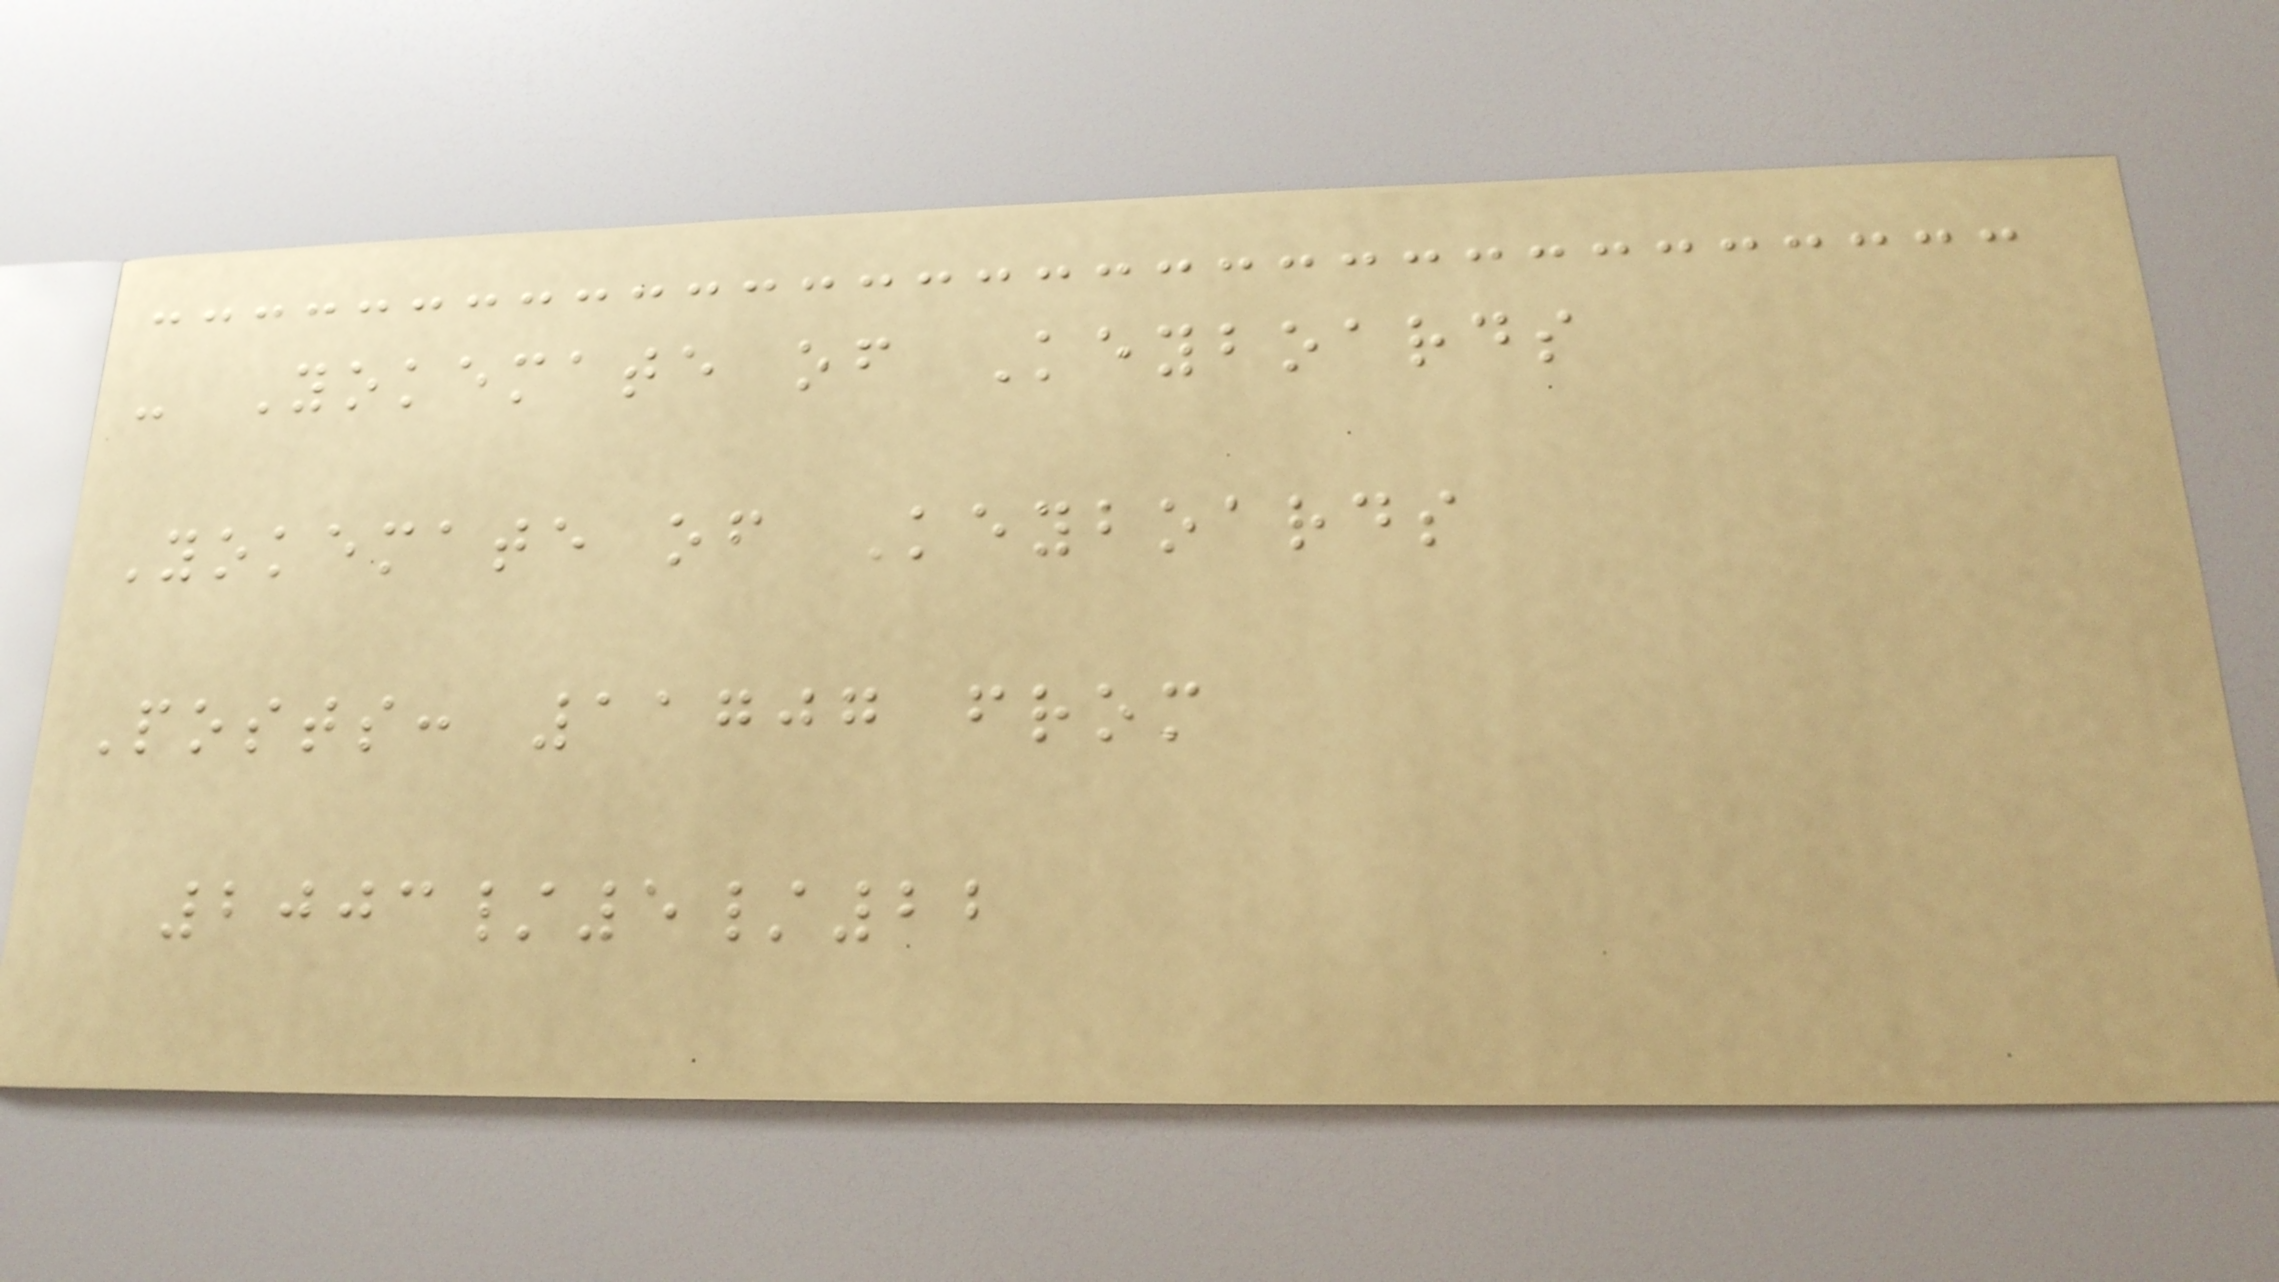- Yokemate of Keyboards
Yokemate of Keyboards
Posts: 11707 from
2003/5/22
